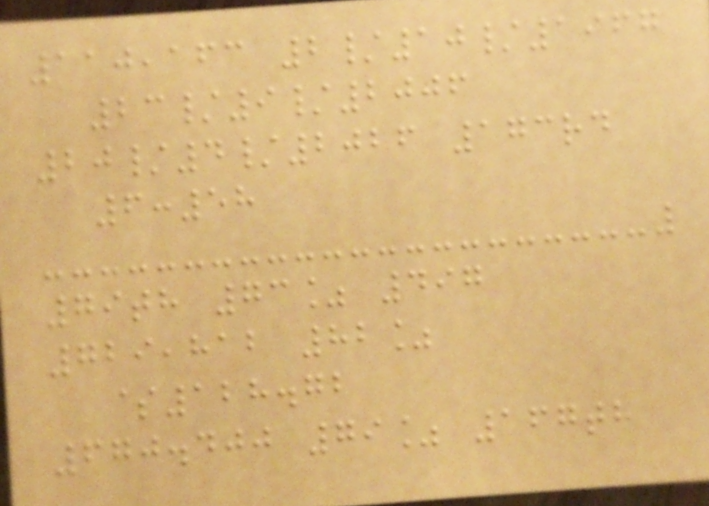110,163 2/10/1967
23/9/2006
20/4/2026 173rd
6:58
79th 73% 497
729,812 82%
$128.72
670.400 79% 167th
